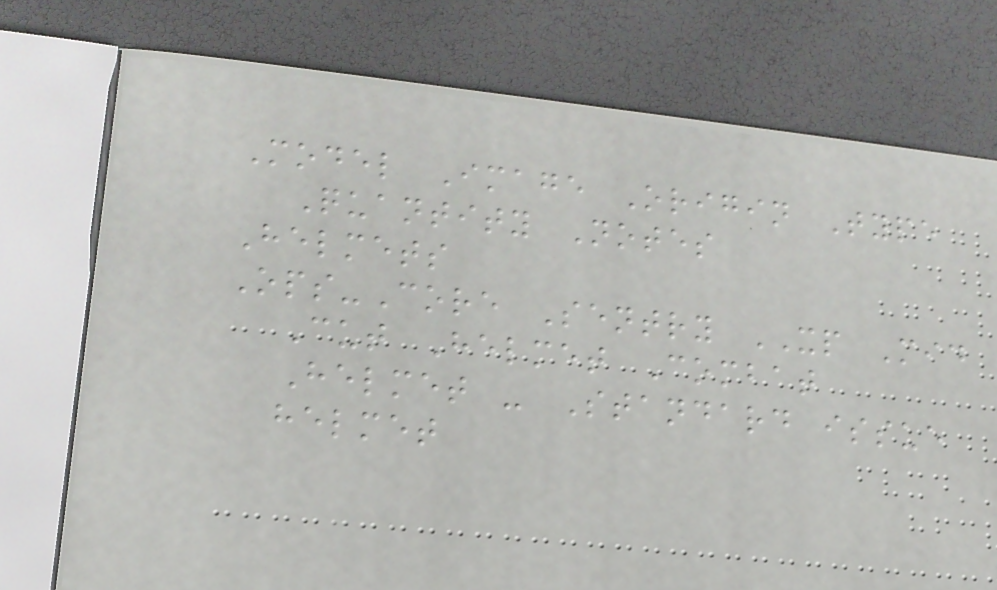Model Image Origin Type
Quantity Notes
Helmets
Ops-Core Sentry XP Mid
Cut Helmet Combat
Helmet - Standard issue
helmet
